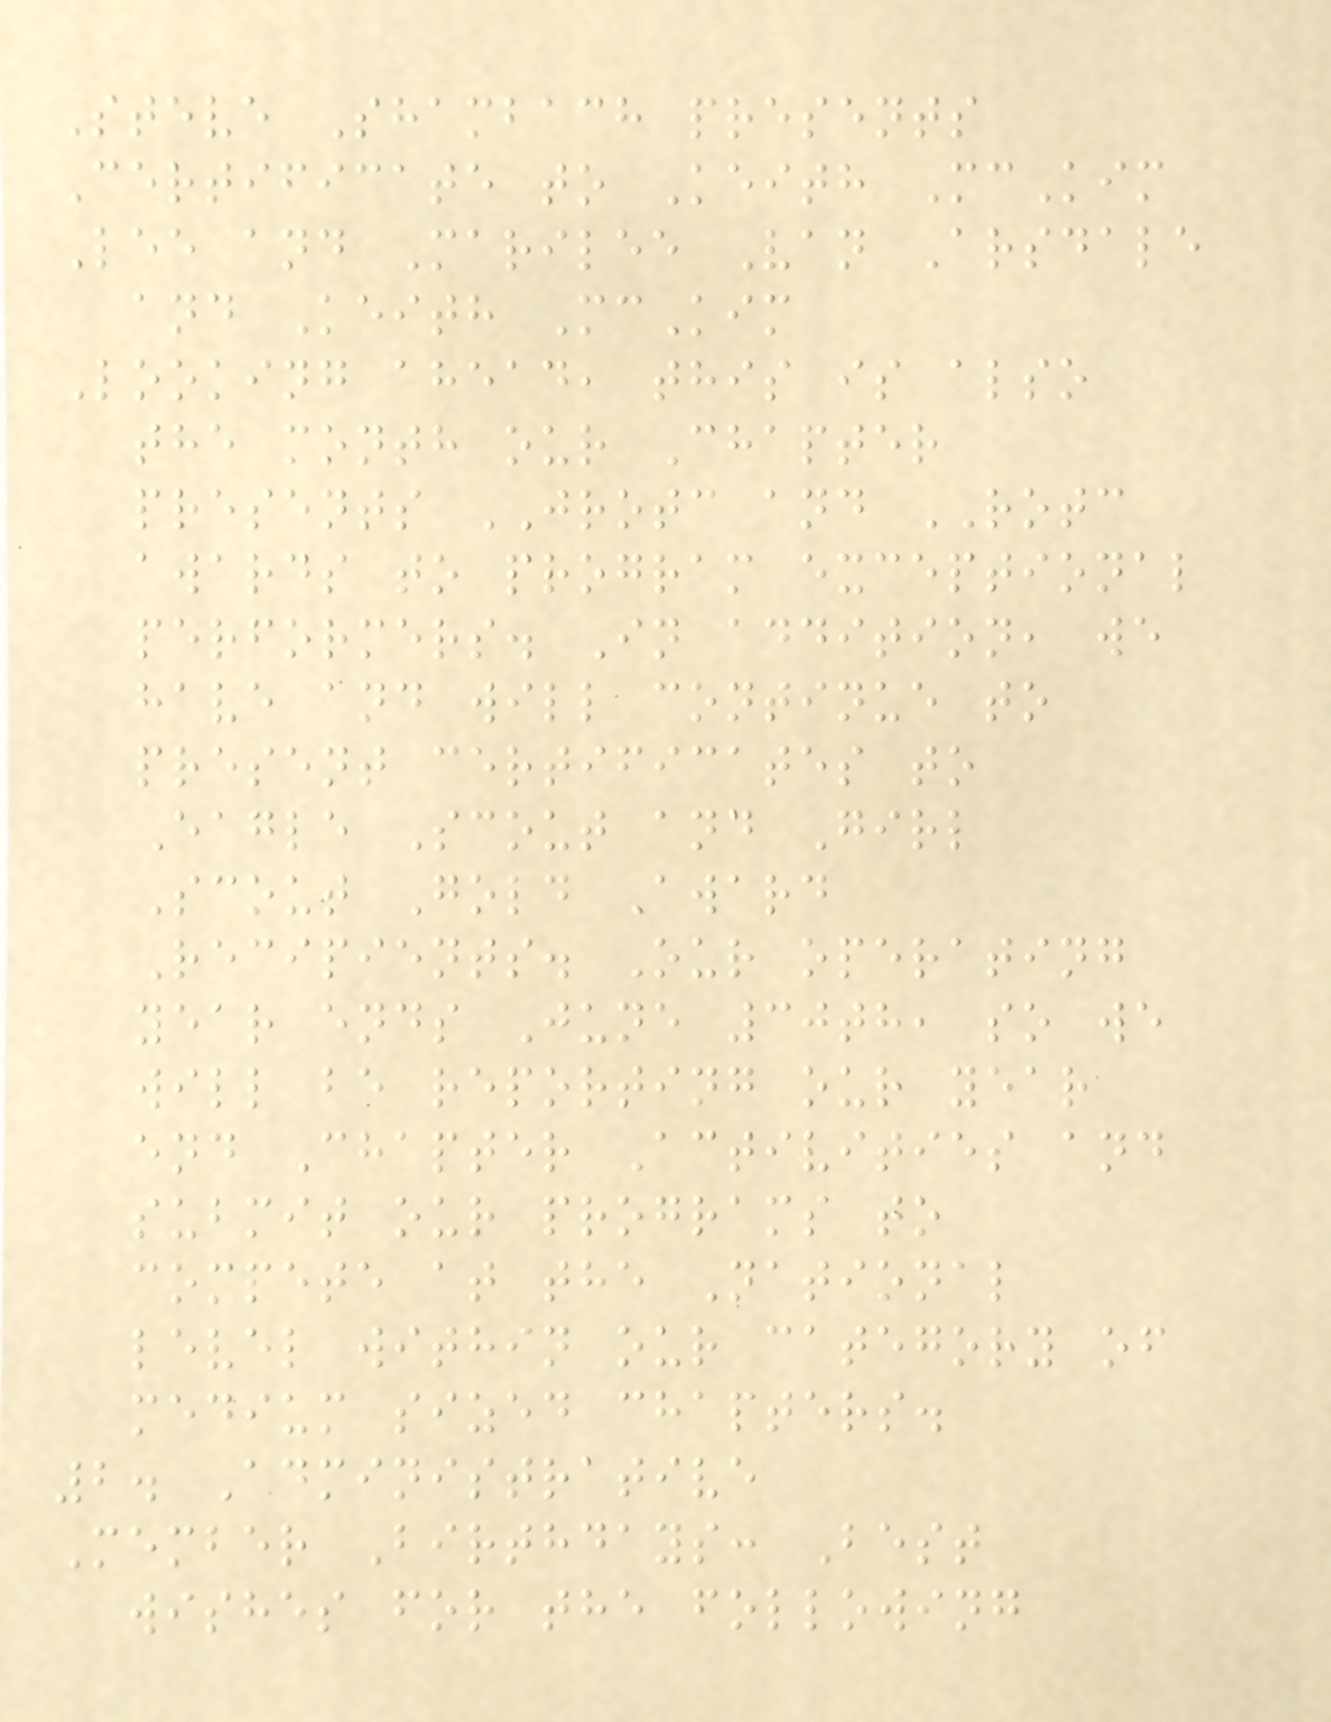Steve Shambach presents
Certificate to Keith McKim
Lee and Marilee Van Arsdale
and Keith McKim
Looking ahead, this is also
the month our Chapter
presents JROTC and ROTC
awards to program exceptional
performers. In addition, we
have and will continue to
present certificates to
Eagle Scout and Girl
Scout Gold Award
Recipients. Our operating
year ends June 30th, so we
will be reporting our year
end Chapter Activities and
submit our programs to
compete at the National
level within our category of
medium sized chapters.
2. Administrative
Member Birthdays: Best
wishes for the following
